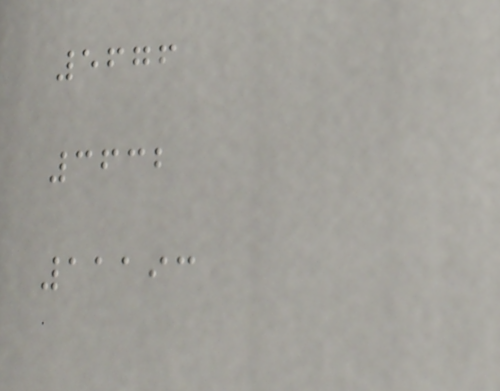5676
3632
11193
